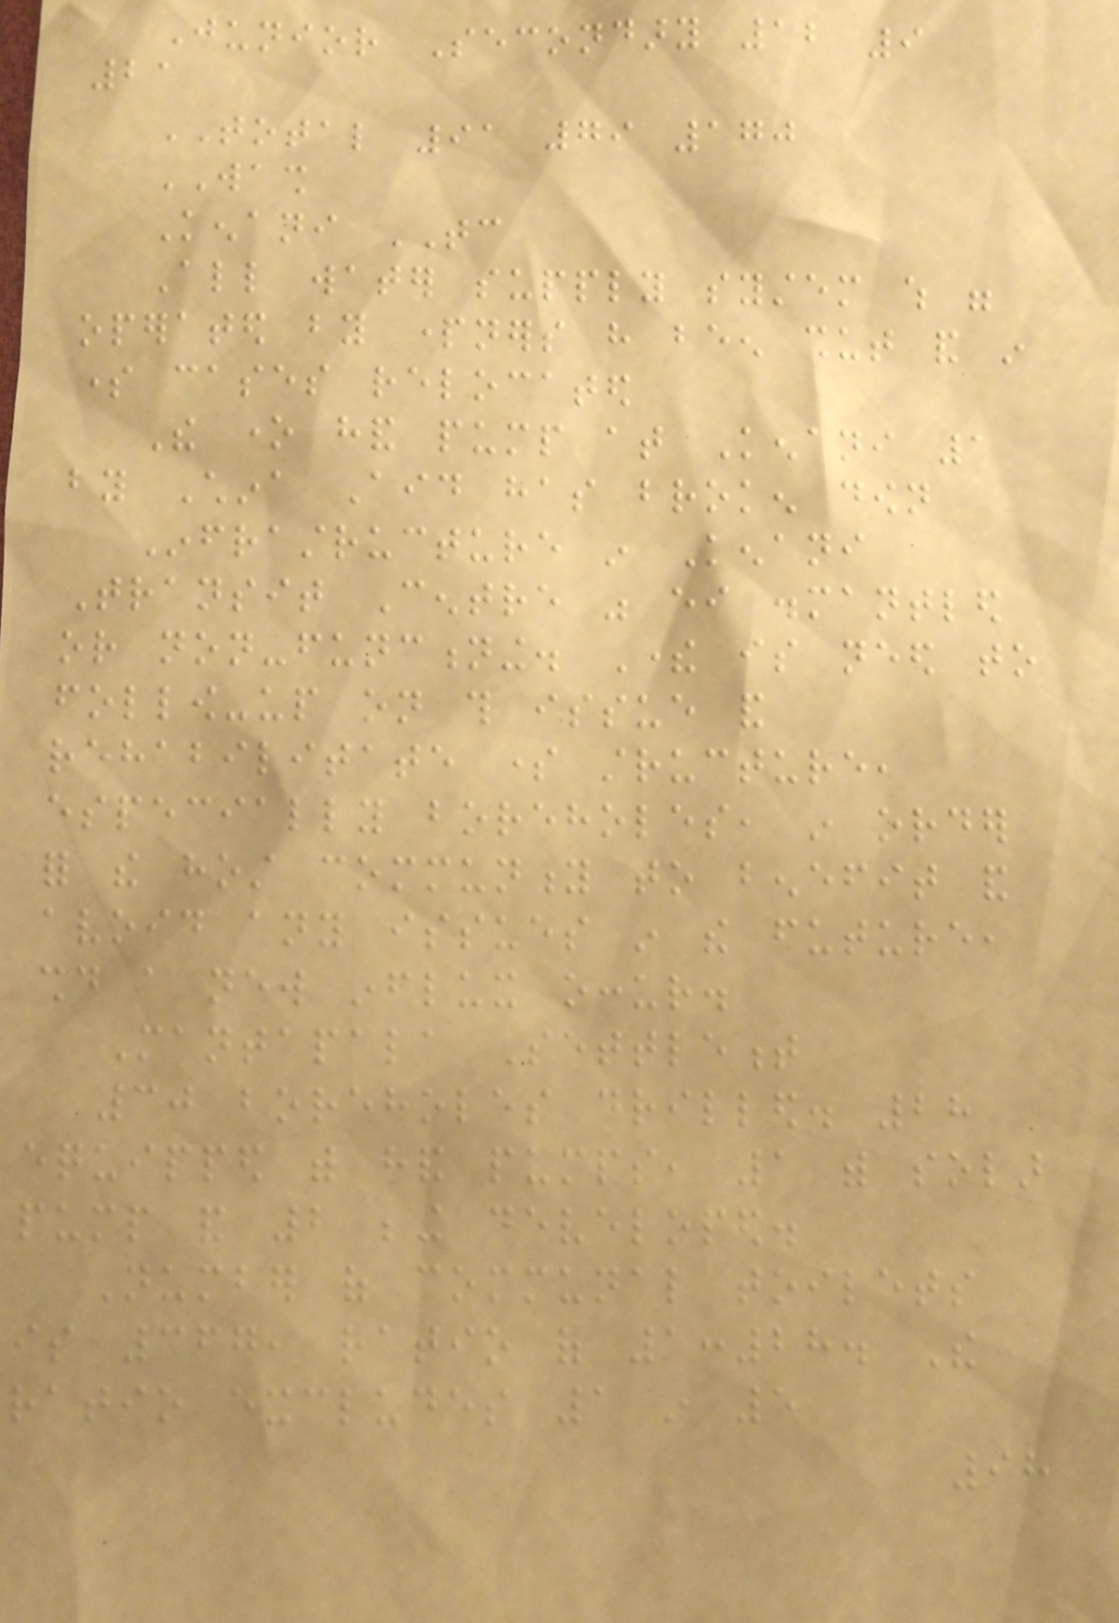Junior Secondary 12 9
21
TOTAL 91 79 170
WASH
Kenani TC
All water supply system which were
operated by partners have been shut and in
some cases relocated
The one hand pump at Kenani 1
by China Aid has broken down
Infrastructure in Kenani
Transit Centre was either dismantled
or non-functioning. There is need to
follow-up on this issue and
rehabilitate some structure,
especially boreholes, in order
for the host community to benefit and
avoid any issues in the future,
should a new influx occur.
Mantapala Settlement
30 boreholes drilled. 28
equipped with hand pumps, 1 with solar
pump and 2 being developed.
Number of communal toilets
is 367, ratio of 1:28. The
ratio excludes 1 in 5
98
